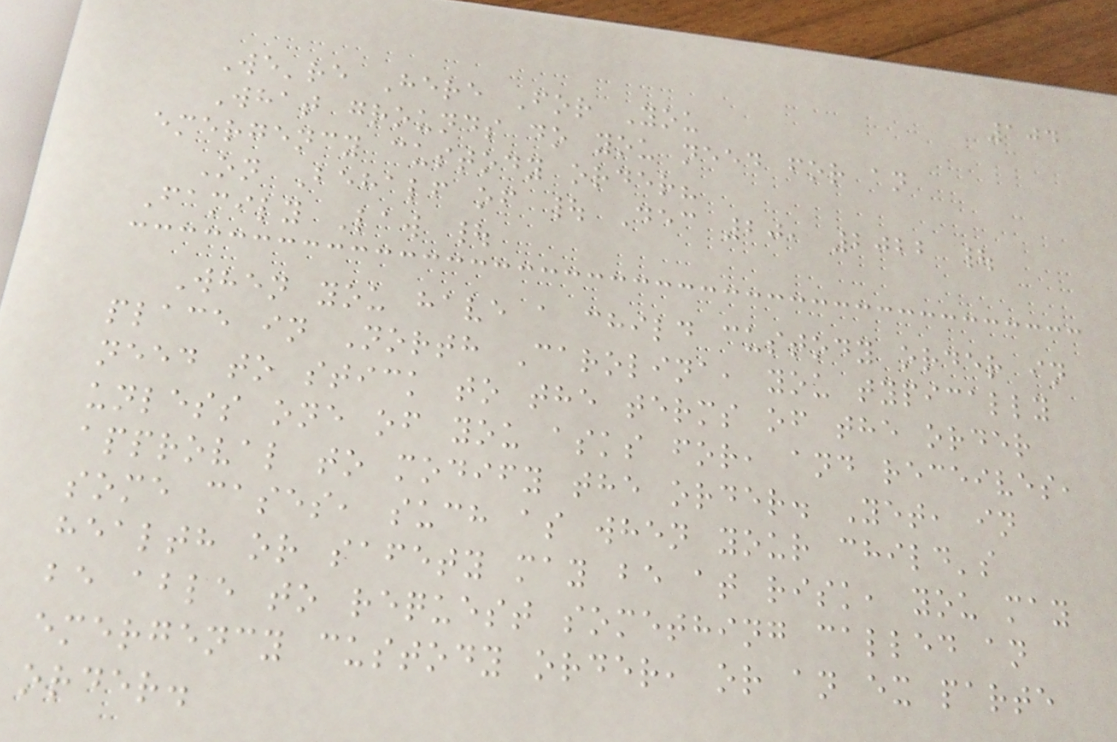104
We're Here For You
What grounds do you need for an
emergency custody order?
On Behalf of | Dec 20, 2022 |
Family Law |
When you have a child custody order in
place in North Carolina, you typically
need to stick to the terms of the order
unless one of you asks for, and receives,
approval to modify the order. Yet, in
some cases, such as when your child's
health or safety may be at risk, you may
be able to request something called an
emergency custody order, or an ex parte
order.
